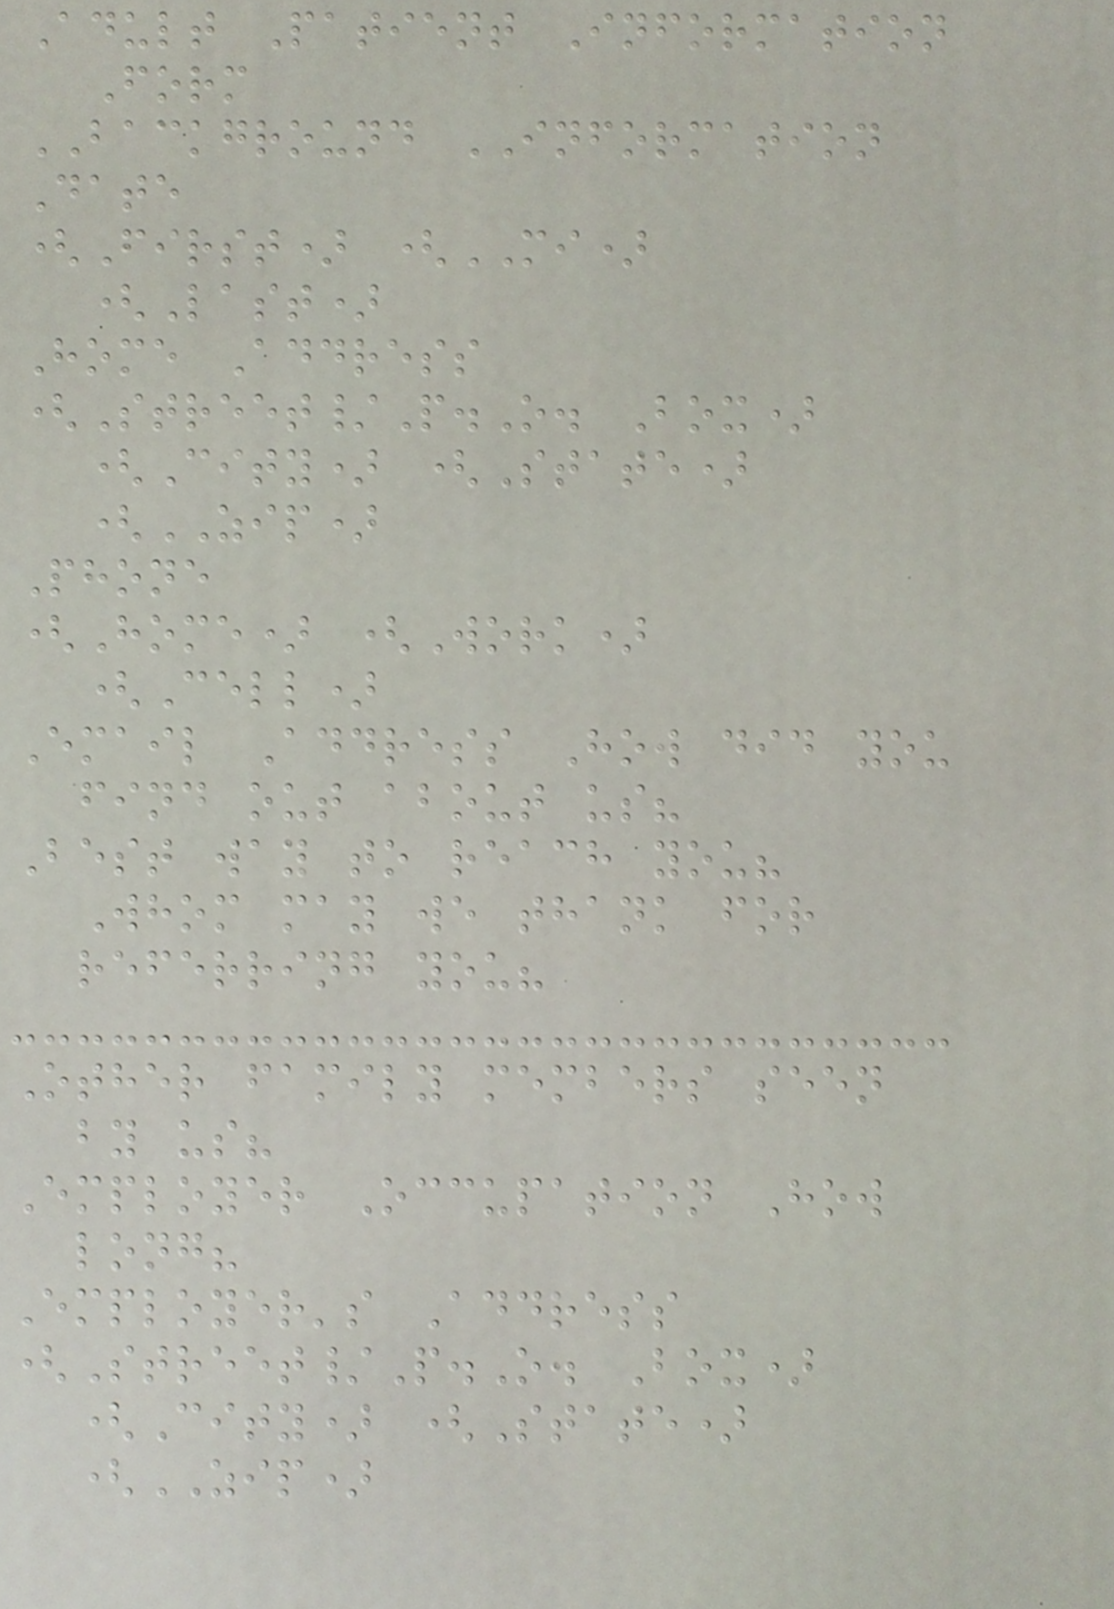Adult Patient Information
Form
BACKGROUND INFORMATION
Date
(First) (MI)
(Last)
Home Address
(Street/P.O. Box)
(City) (State)
(ZIP)
Phone
(Home) (Work)
(Cell)
Email Address How did you
find out about us?
Best way to reach you?
Whom may we thank for
referring you?
Other family members seen
by us?
Employer Occupation How
long?
Employer's Address
(Street/P.O. Box)
(City) (State)
(ZIP)
